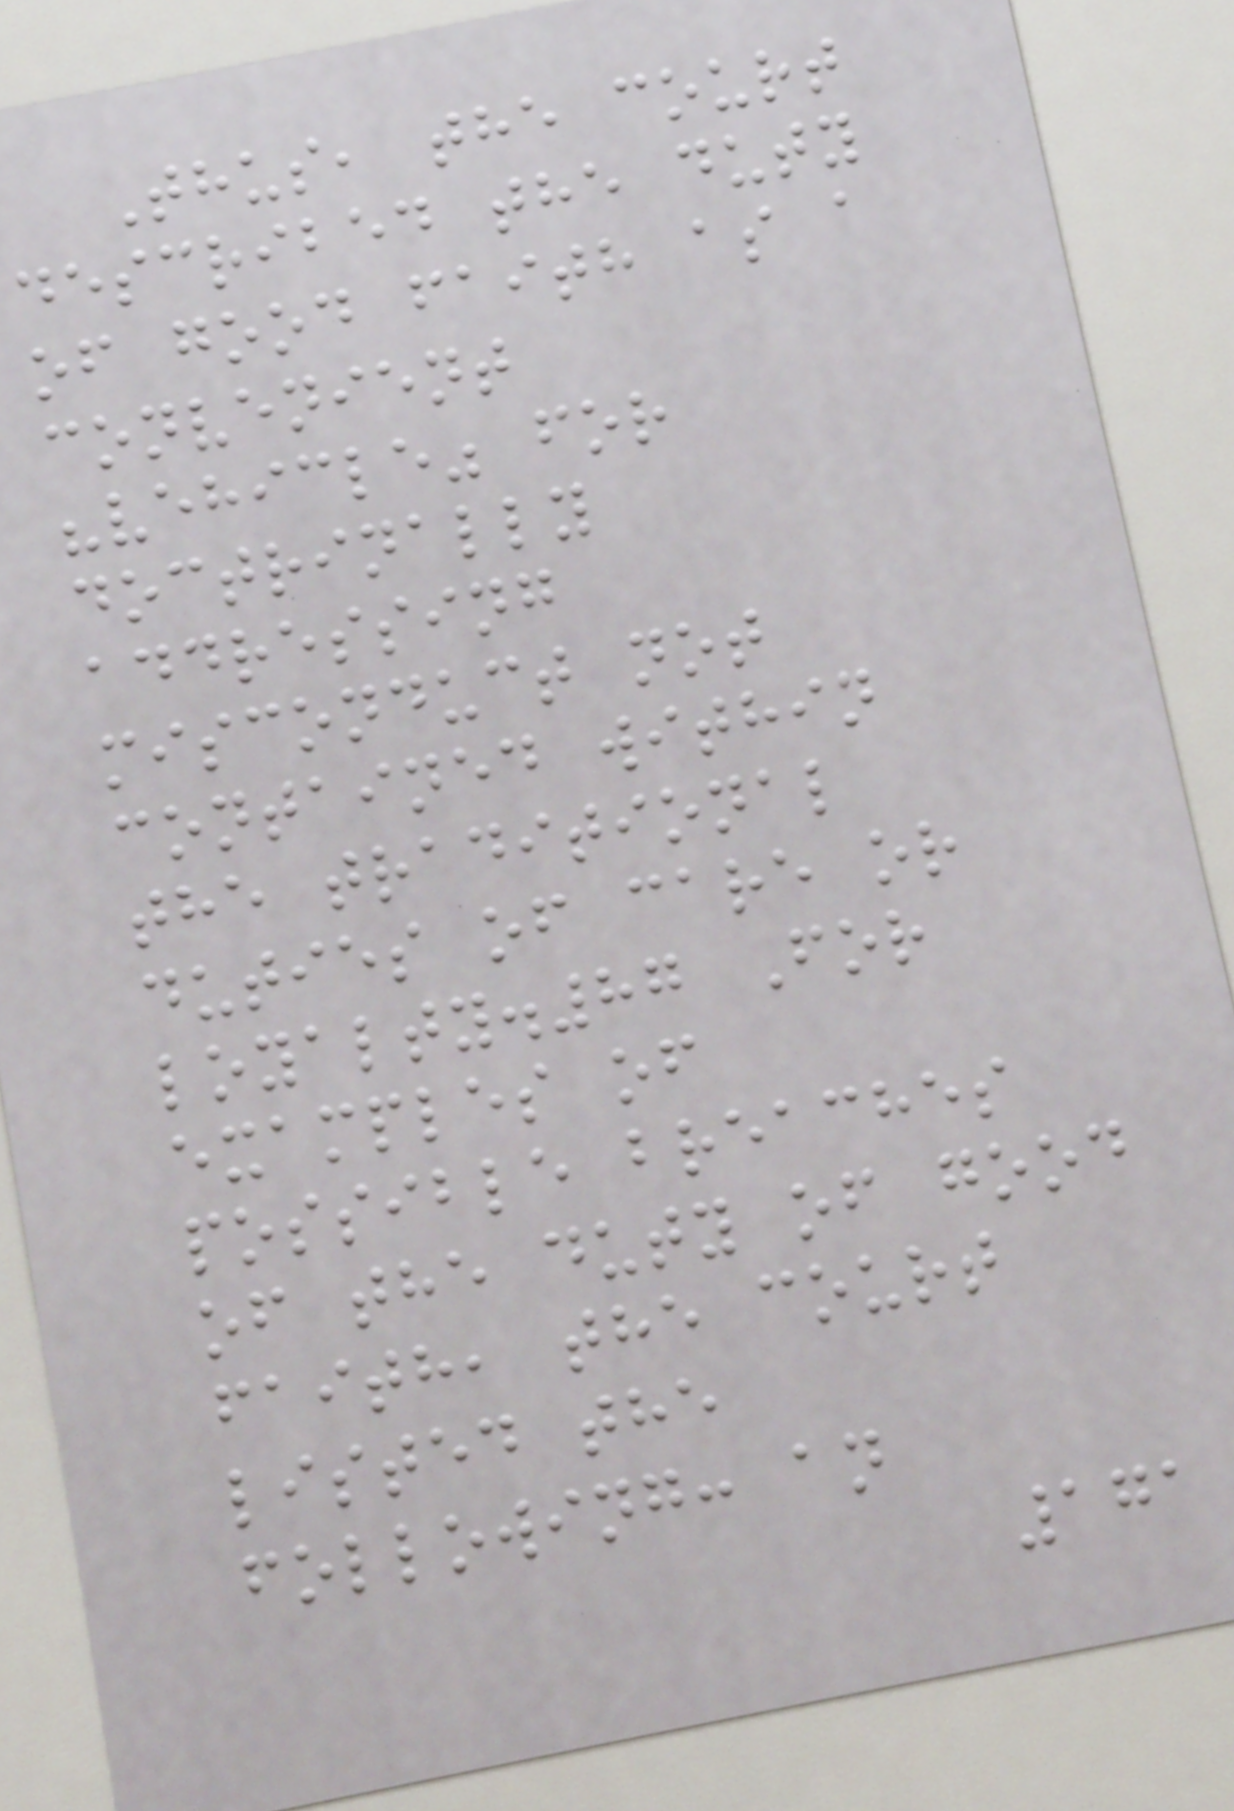Thus, the court
described the duty
of good faith as a
convenient
"vehicle" for
doctrinally
addressing
misconduct not
contained within
the traditional
duties of care or
loyalty.87 For
examples of
possible breaches
of the duty of good
faith, the court
listed the
following: an
171
